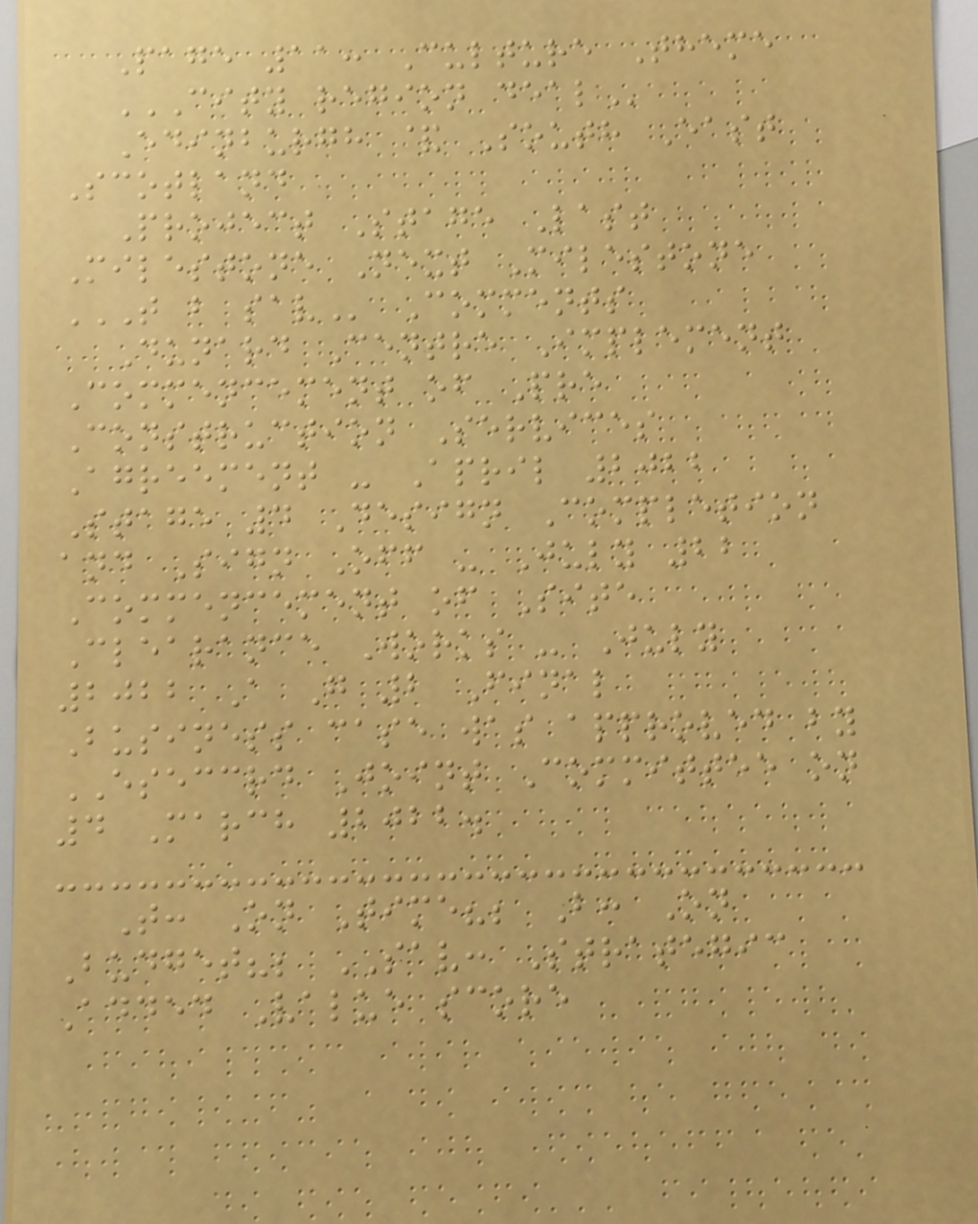Page 11: Culture Theme
CITY REGION DEAL
Edinburgh & South East
Scotland
Project Stage Last
Milestone Next Milestone
T B SAV Comments
Dunard Centre Implement
Commencement of Pre
Construction Services
Agreement - April 2022
Stage 4 Design Completion
and Sign Off - July 22
Commencement of Site
Clearance Works - July
2022 A G 2 Final
Business case was approved by
ESECCRD Joint Committee on
4 March 2022.
T: On Time?; B: On
Budget?; SAV: Strategic
Added Value score
